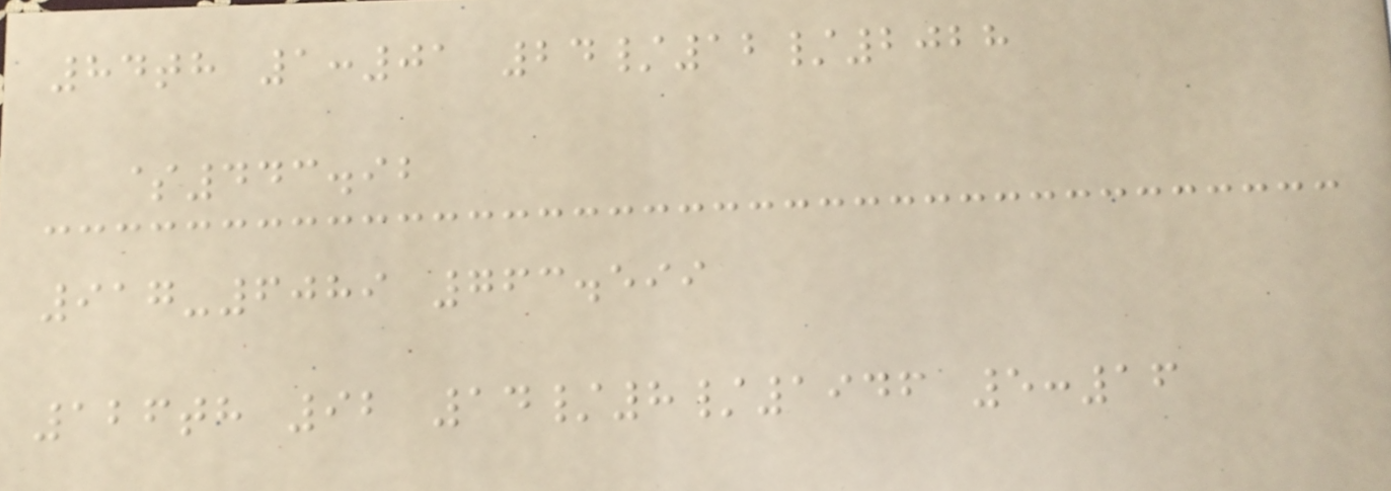84th 1:01 24/12/2028
$443.92
917-6089 763.599
126th 92 14/8/1946 5:16
